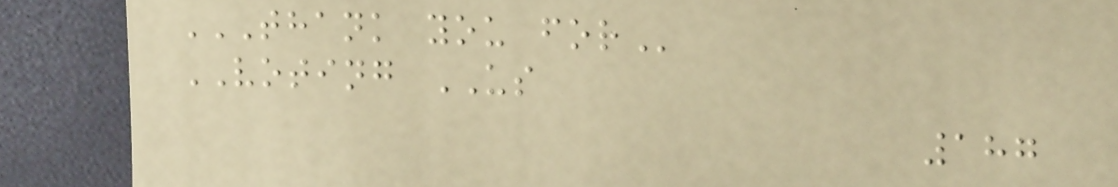THANK YOU FOR
VOTING US
187
